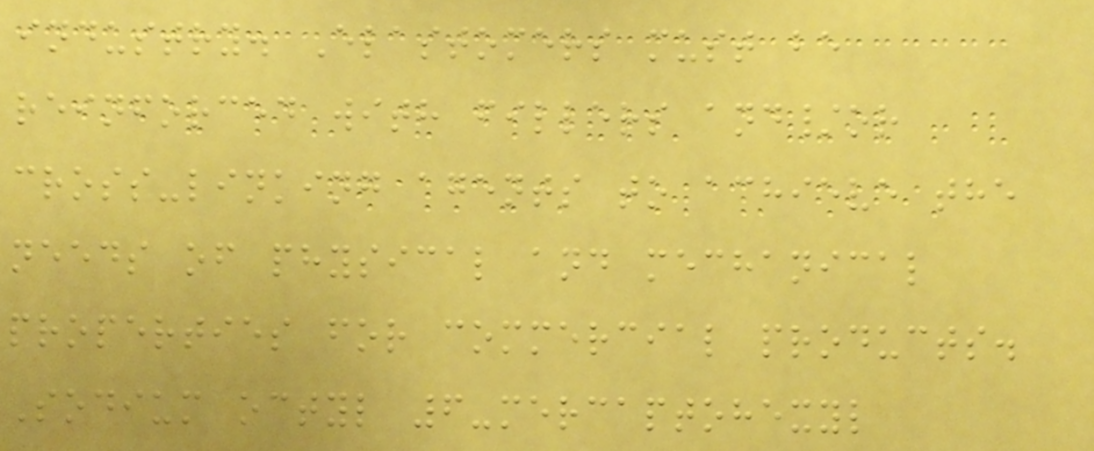industry. Elastomers must be
reinforced with fillers and/or
cross-linking agents to achieve the
needs of physical and mechanical
properties for commercial products.
Sodium octyl 6-mercaptohexyl
